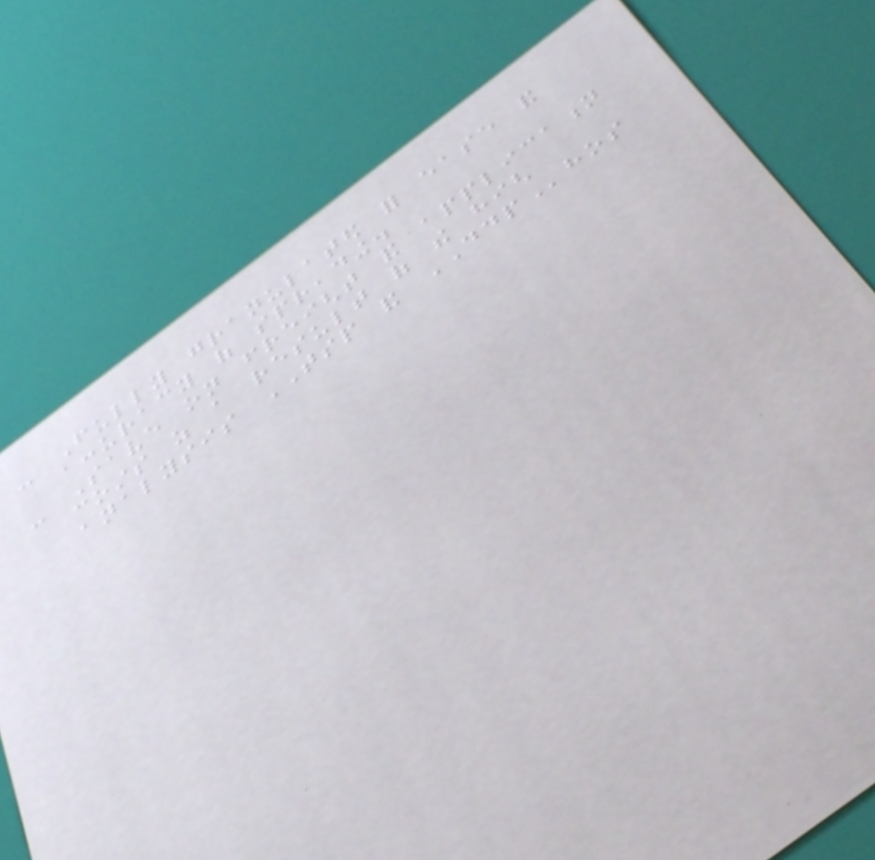- Fully granulated for ease and
accuracy of spreading.
- Save on freight and application
costs as a result of the high
analysis TSP and DDPhos
